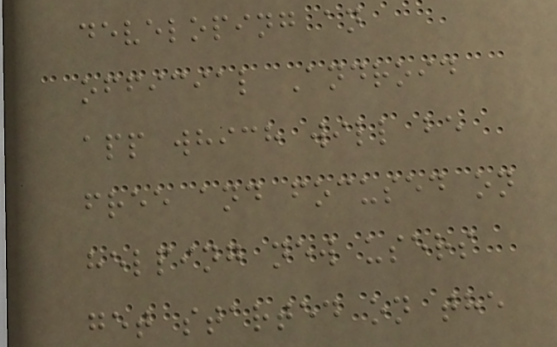developing an
official Android
app which will be
free and focused on
helping new users
get started on the
